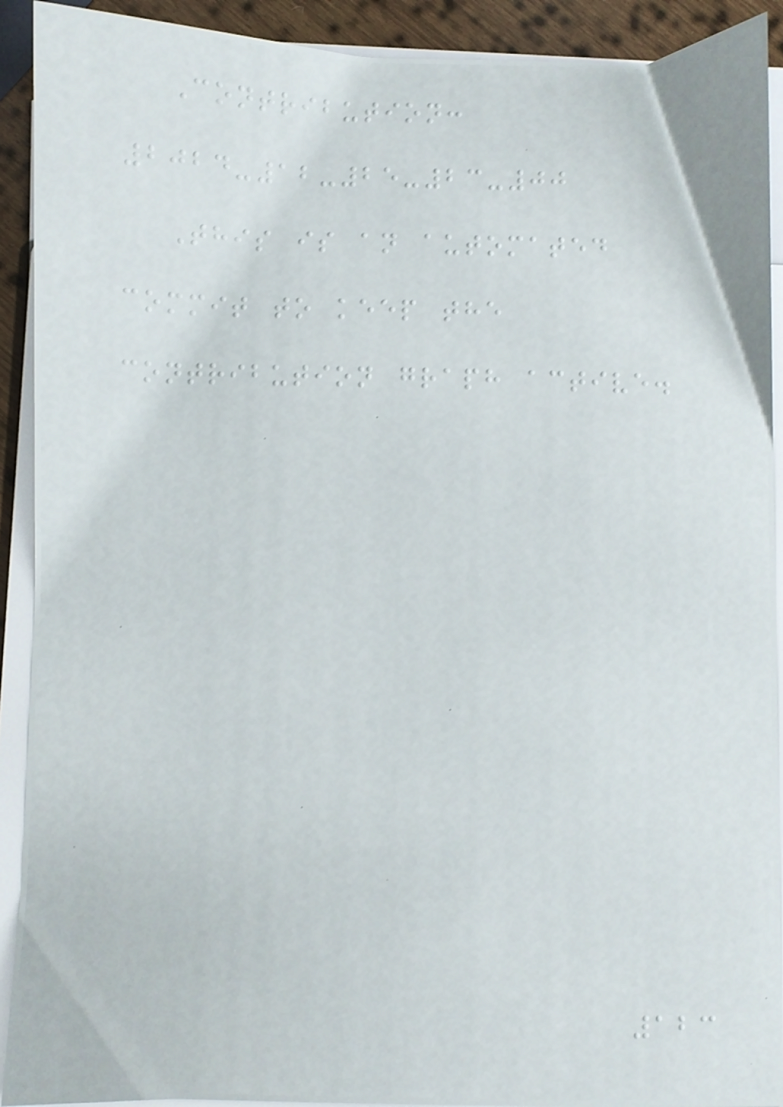Contribution:
2024-12-25-23-00
This is an automated
commit to keep the
contribution graph active.
123
